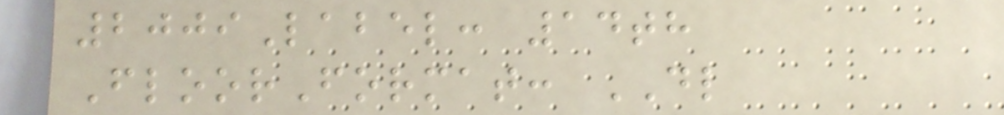2009Label: 14th
FloorFormat: DL
